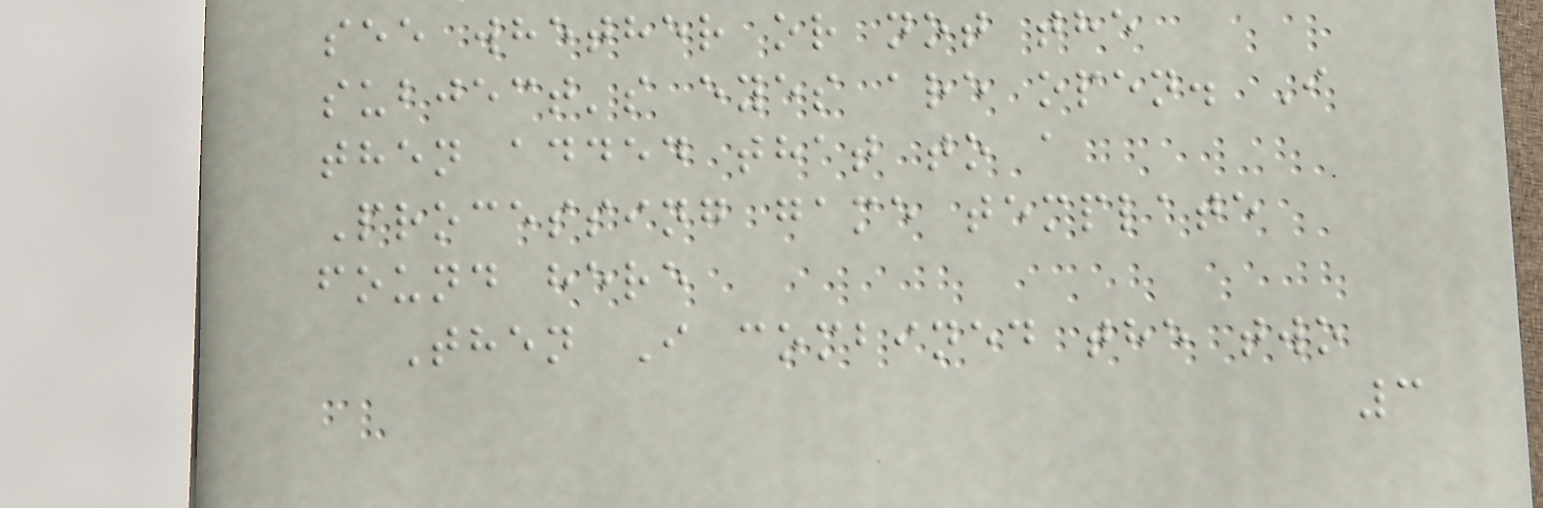see whether or not the
subject's eyes are open. I
then added that to a
Processing game template
found here
Then I combined the two
3
